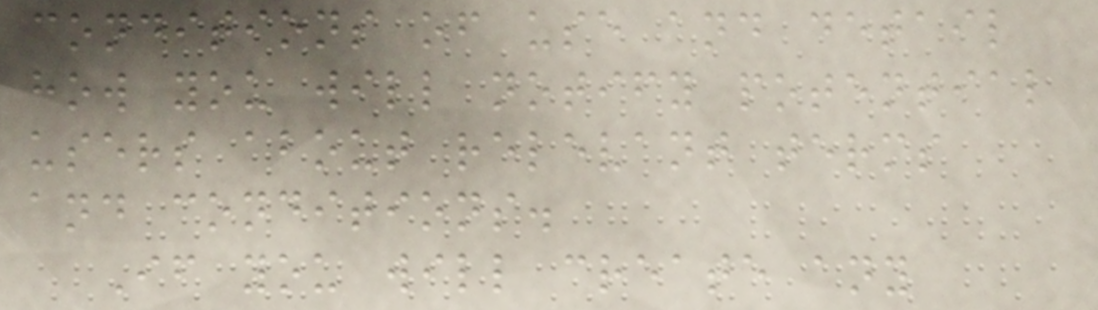conditions of use and detail
how you will notify potential
users about relevant terms
and conditions.
If you will create any
